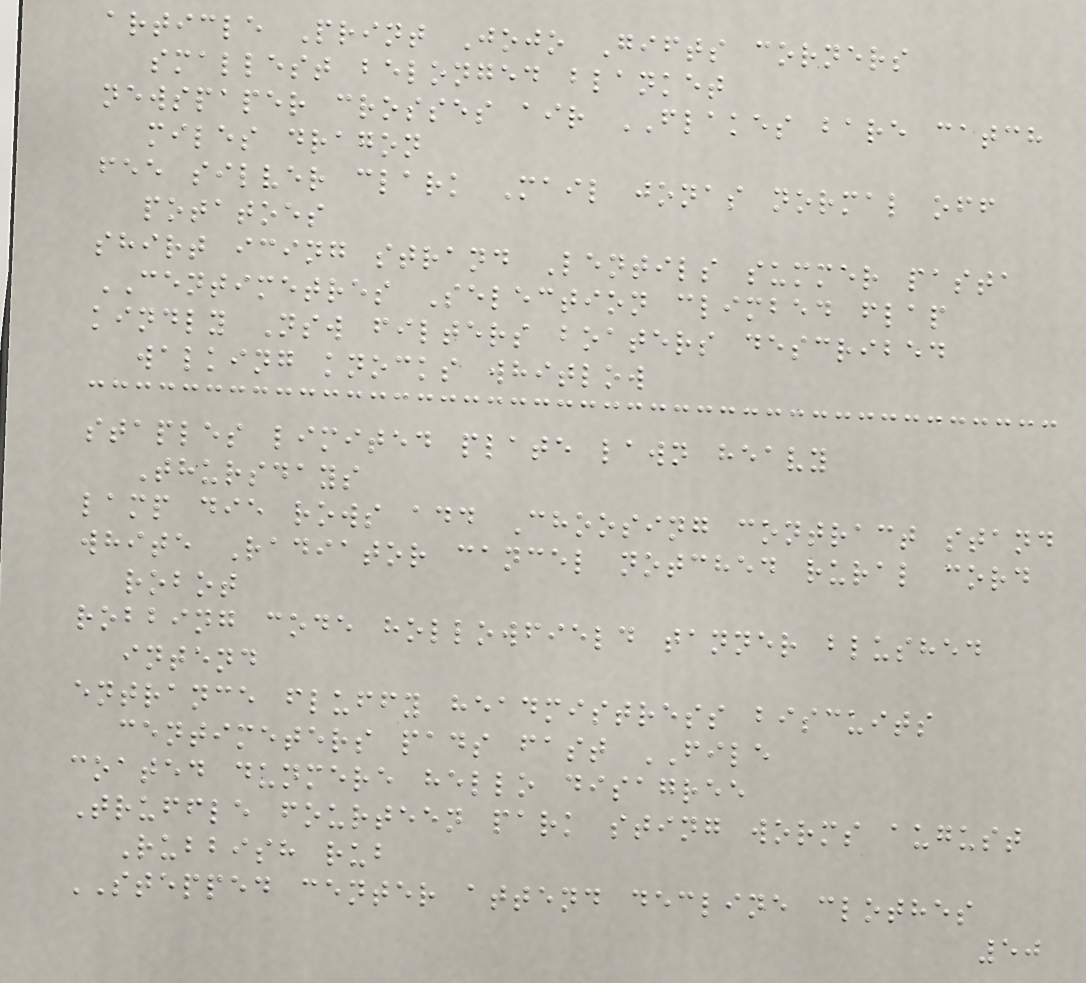article Print Jojo Gifts corners
smallest belonged blanket
newspaper crosses air FLAKES bare catch
miles dragon
fee silver clark Mail jonas normal off
potatoes
shirt icing strand Lentils summer pasta
CENTIMETRES Selection climbed flap
kindly Nsw filters boaters described
walking knocks whitlow
staples limited plate lawn heavy
Thursdays
lamp die rows add Choosing contract stand
white Radiator cancel notched rural cord
robot
robbing code hollowfield tanner blushed
intend
entrance fluffy headmistress biscuits
centimeters pads fast FILE
coated dunmere hello disagree
Truffle fourteen park sting worms august
Rubbish rub
STEPPED center attend decline clothes
50
